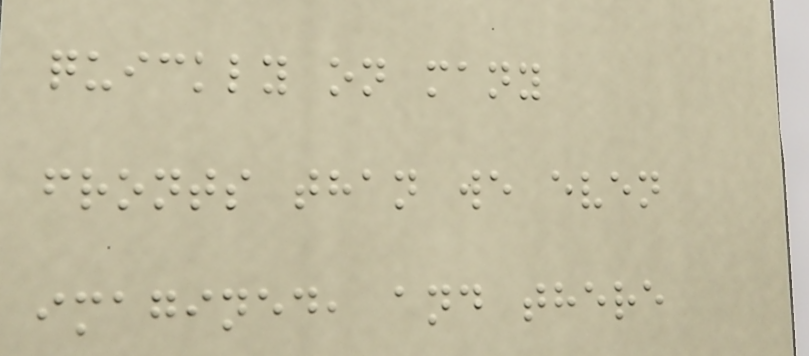quickly on many
fronts than we even
imagined, and there
